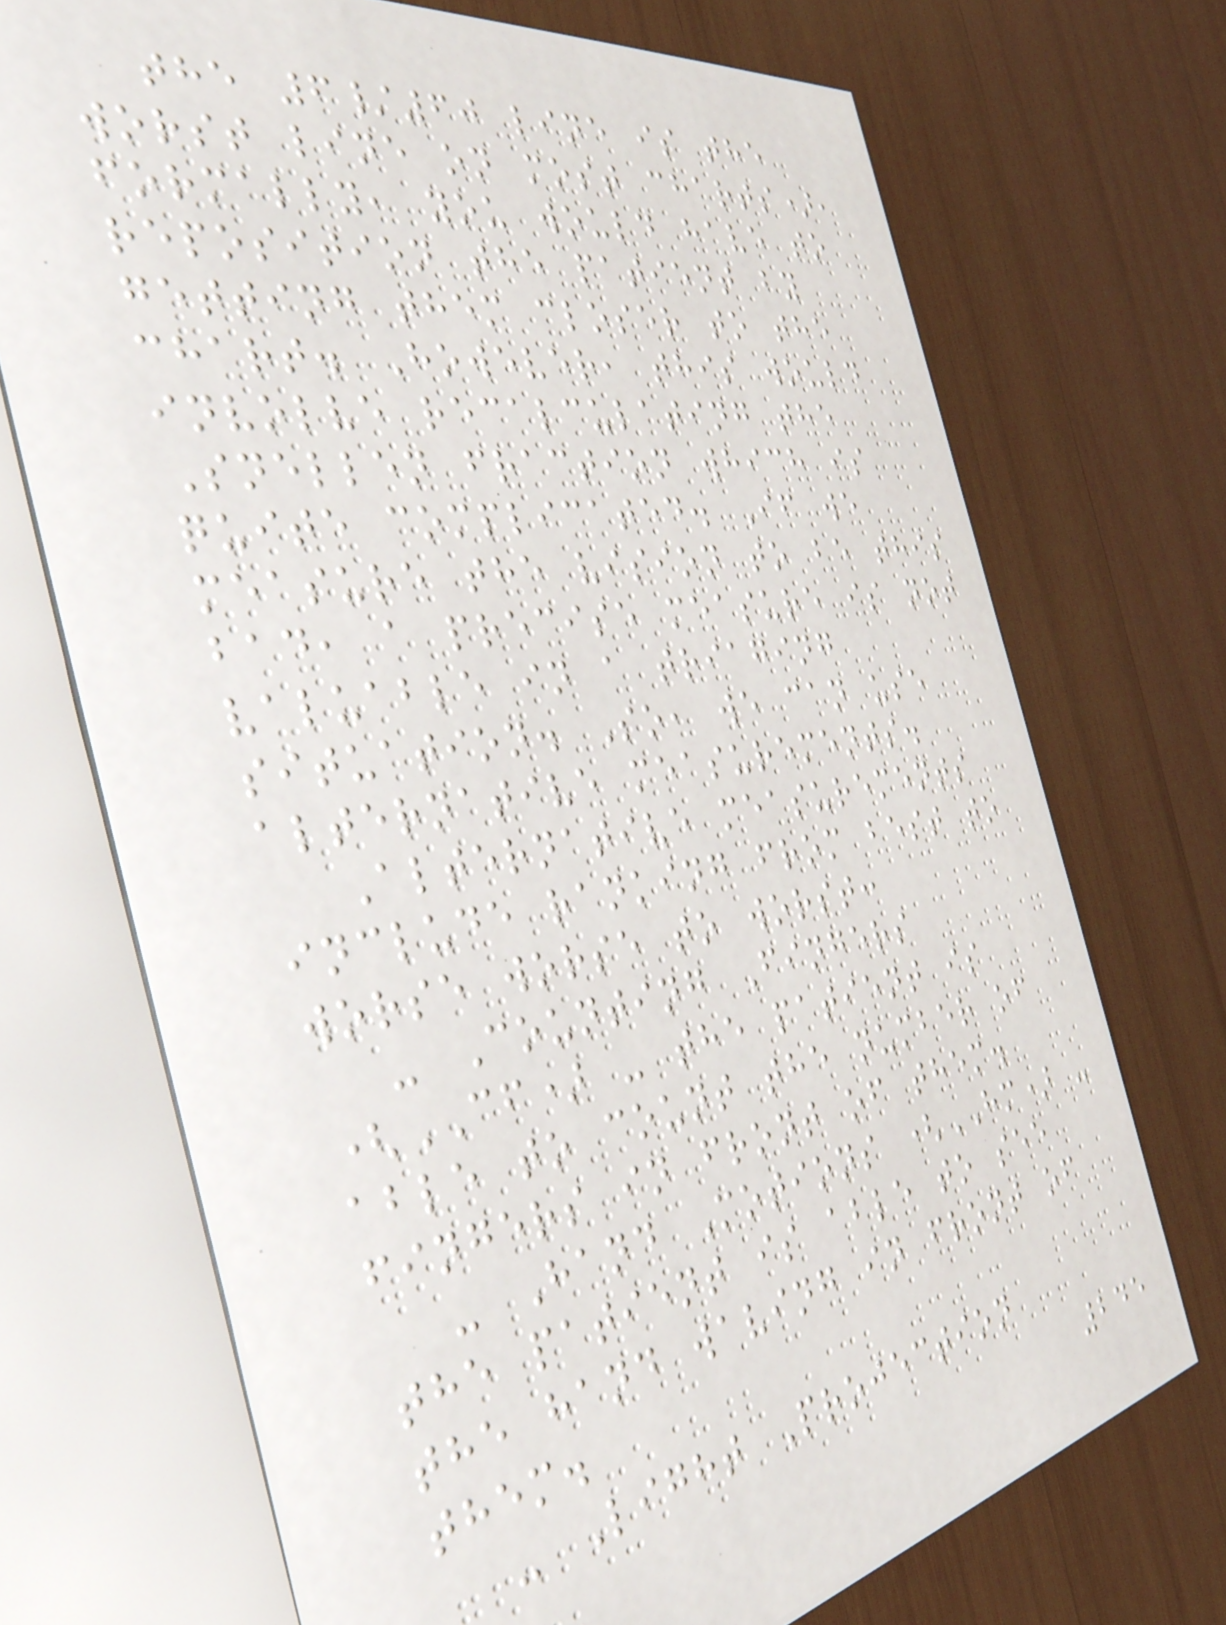the 6/60 line is the
worst line on most charts),
formally, you would have to
reposition the patient by
getting them closer to the
chart. However, this would
involve recalculating the
Snellen fraction which is
quite complicated. If we
measure the vision to be this
bad, a precise measure is not
valuable in a triaging
situation. So, we can use
alternative measurements.
Alternative measurements
include ranking from best to
worse worse to worst:
- Counting Fingers
(CF) - the patient is
able to count the number of
fingers in front of them.
- Hand Motions (HM) -
the patient is able to see
the hand waving in front of
them.
- Light Projection
245
